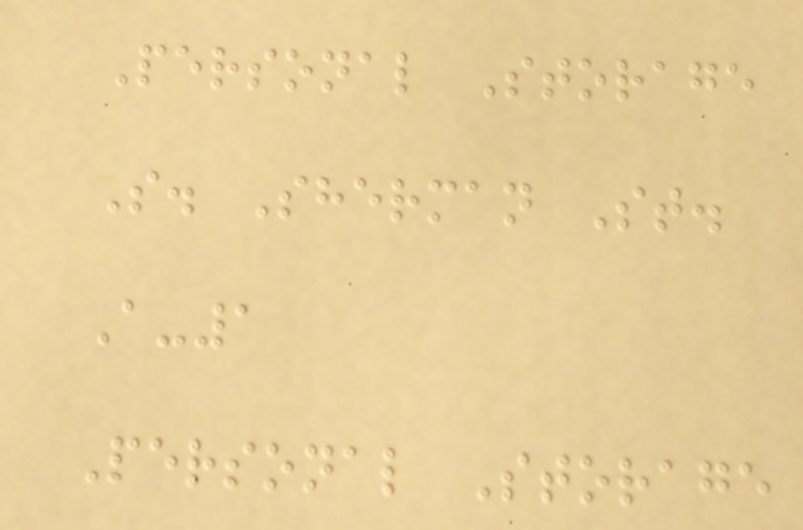Personal Storage
S. Sherman St.
A-1
Personal Storage
